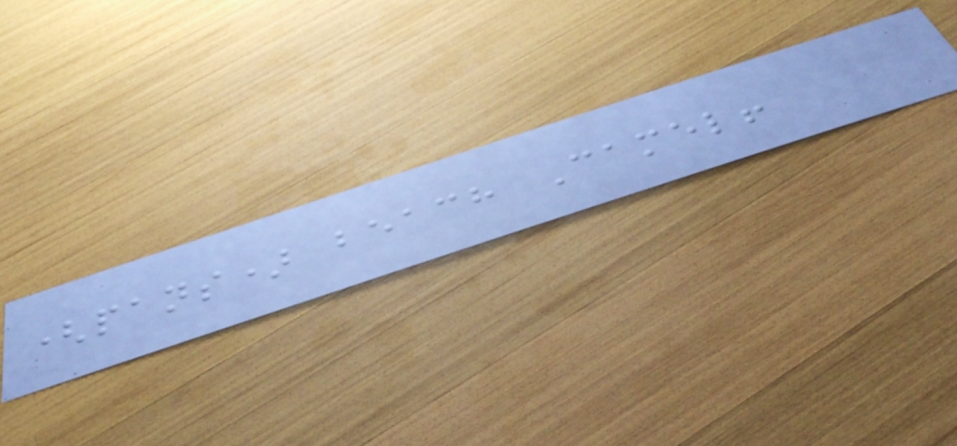(pans) beach Camel!
